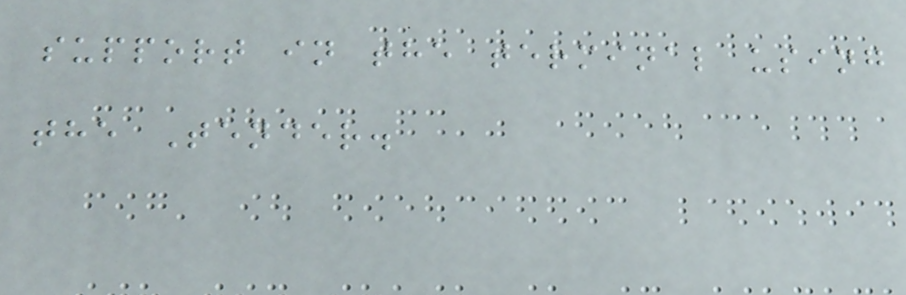support in the terminal using
the Tender.
